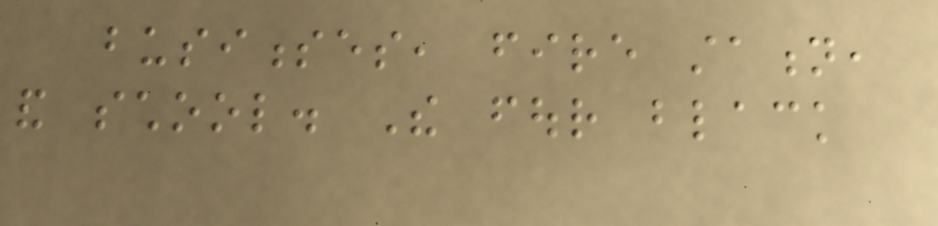businesses, fire station,
and school. The four black
